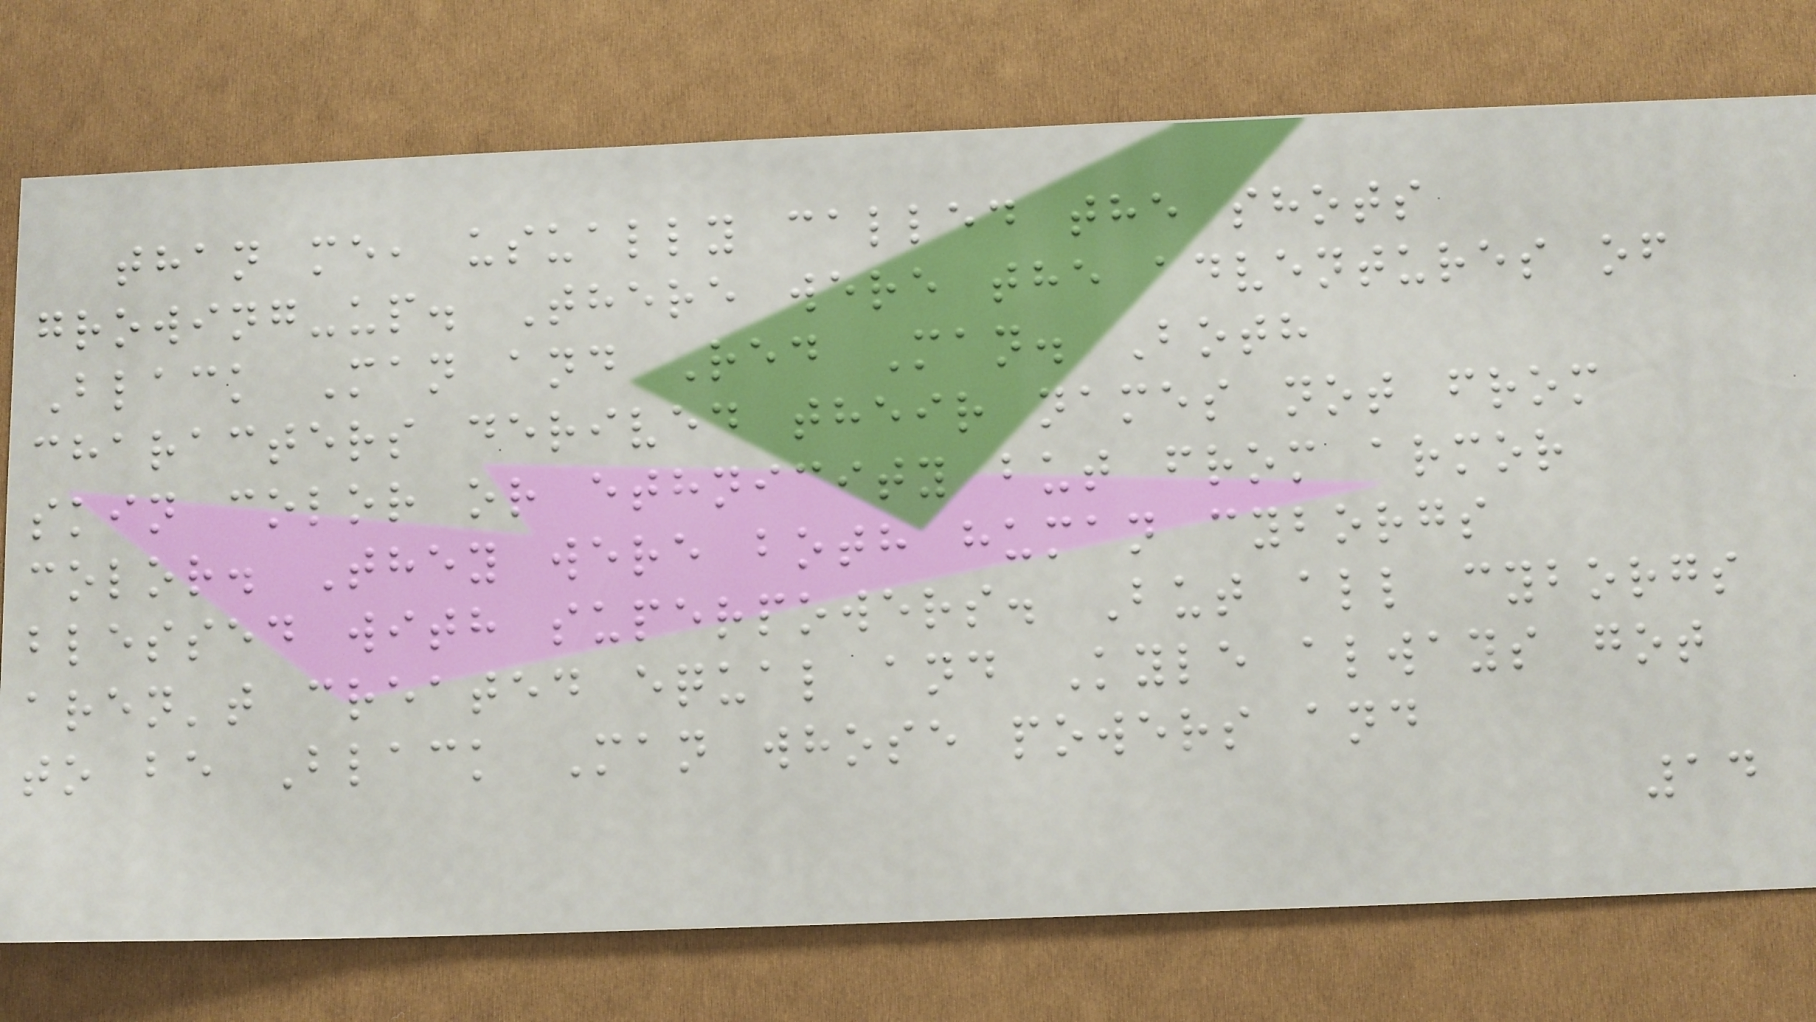than me, usually called the shots
growing-up. There were the adventures of
Black Man and Red Man. Both
characters derived their names not from
skin color or ethnicity but from armor
color. They were both human cyborgs
blessed with superpowers. But all cyborgs
aren't created equal and Kyle always got
to be Black Man whose powers and
14
